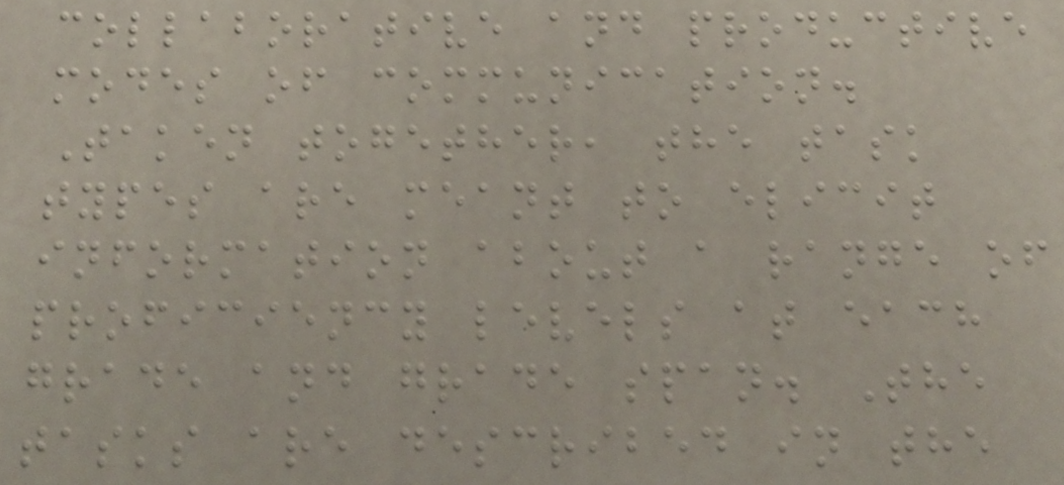collaborative and productive
modes of communication.
Taken together, the task
types are meant to elicit
information about a range of
proficiency levels at each
grade and grade span. The
tasks are described in the
